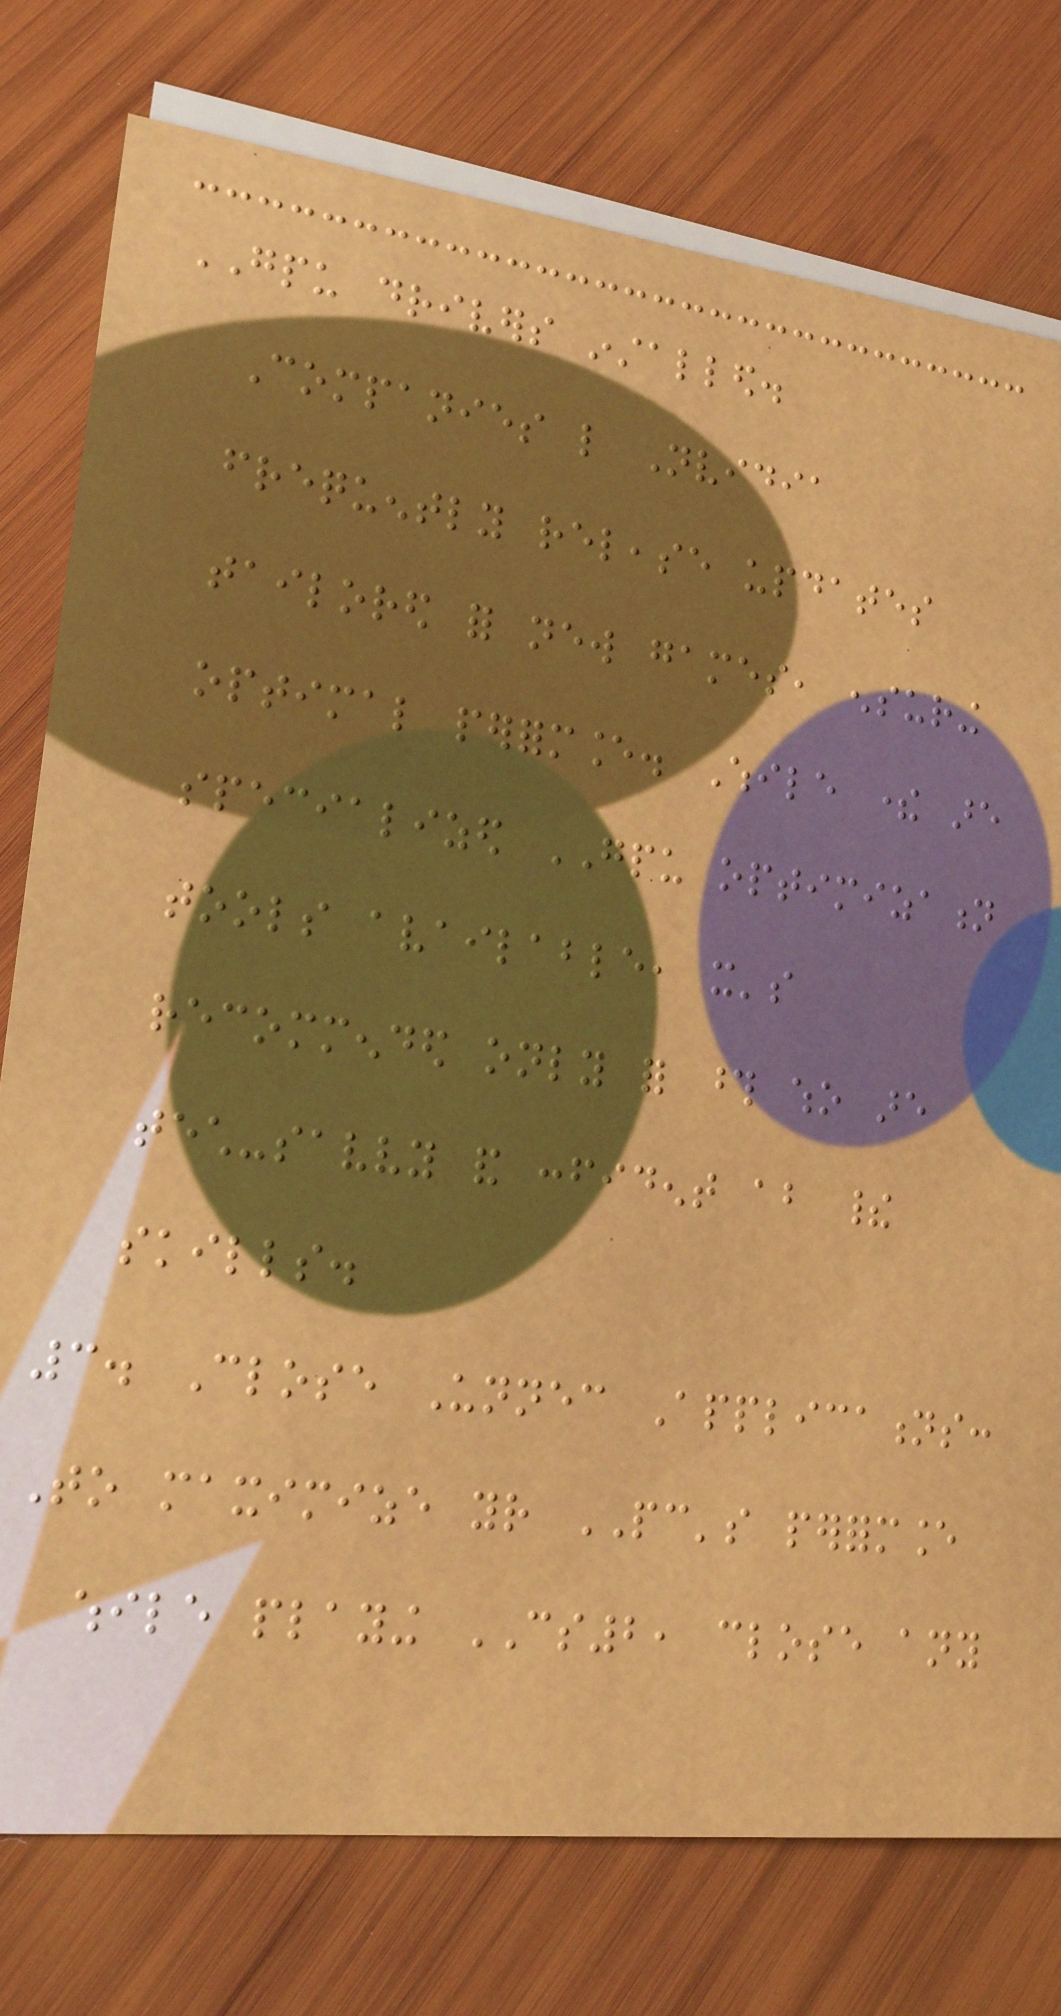GPU drivers installed.
Companies like Nvidia
frequently release updates
tailored for new games, ensuring
optimal performance. While there are
specialized GPU optimization
tools available, it's
recommended only for those who are
tech-savvy and confident about their
skills.
3. Close Unnecessary Applications:
To maximize your PC's performance
while playing CS2, close any
